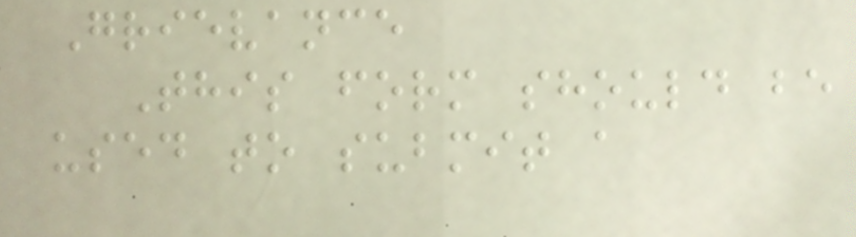Grievance
This form should be
used to submit a
